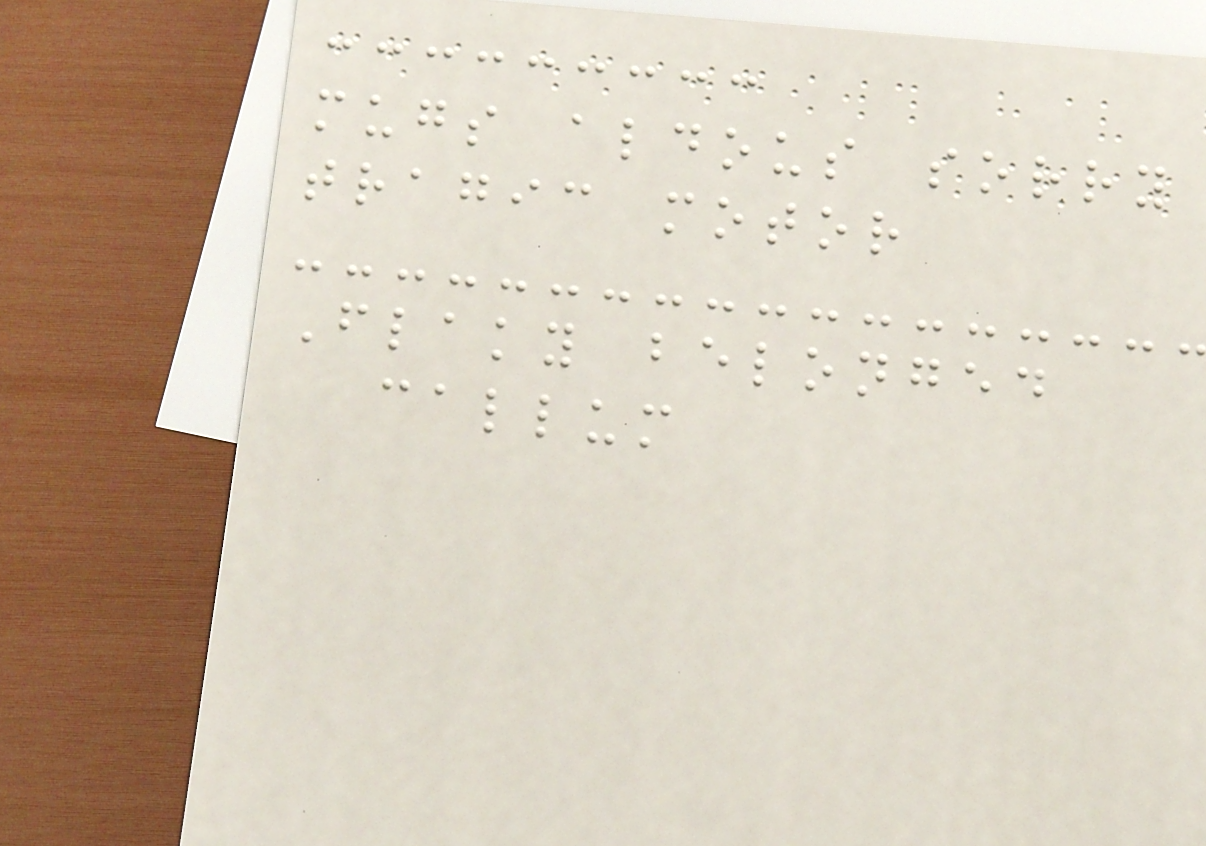mugs aldous sorry
tragic motor
Flaky belonged
callum
